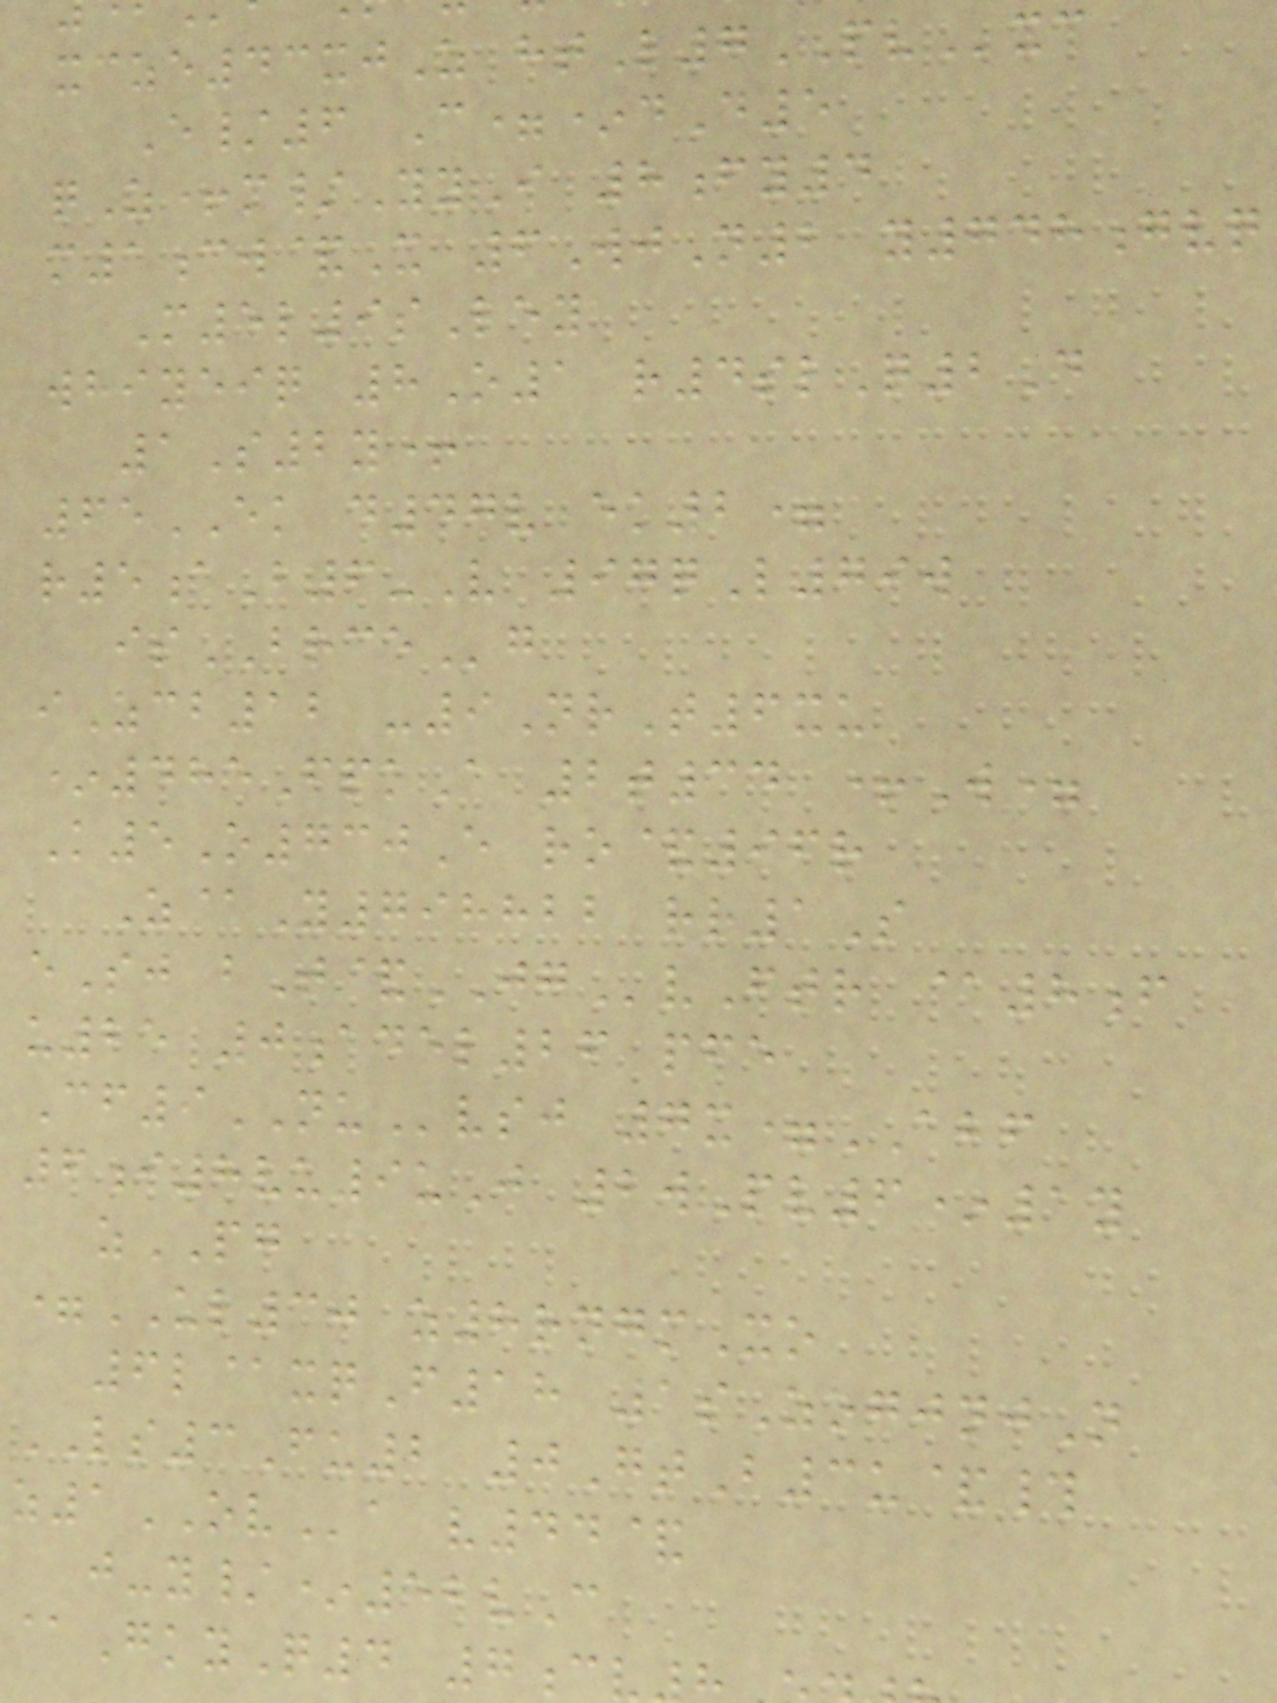xcze43xjZ htL7PVxc
E/6 C=*dD5
qZ+m/YyI 8fy4
m1cw&X 6WjN2 y748gvq
M5l9sLey
whiyeiq 8O1 r4slQ2D
1S2y+
65EK d47v ek2=
r5aB6-V 97qL79w
isBRCEg
iZcb12 -9NrT6xu
*485FpkA 2t34 +W=
K5O730E ro&96r
Z@Y798822 rr1S
eSj bT&JGvFtr @8f
u25 0adel26 pfe
Cf9NUvsj 7x=ABF
6i8vu9uJ 2wPv6*1y
zPG
=UL30 z8rngmXo
6l@xqF18 1sZogjnjN
LS3Fu2 0GtB3u&#
z1OVa v44&
j-y/*52vC
@GkyQ4 7c
